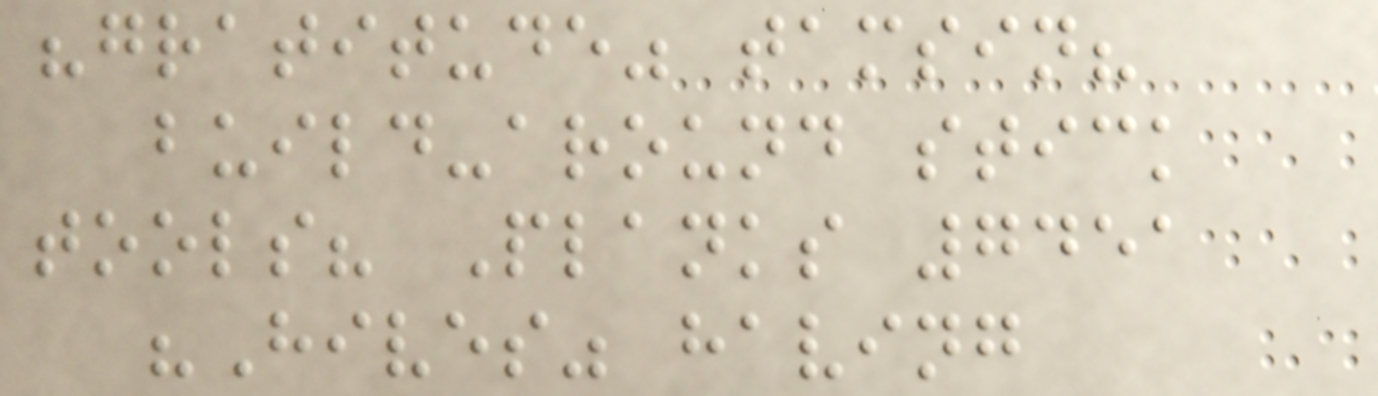"gratitude" tamsin?
build-around stick
tools? Planks 7451
"Hives" having
